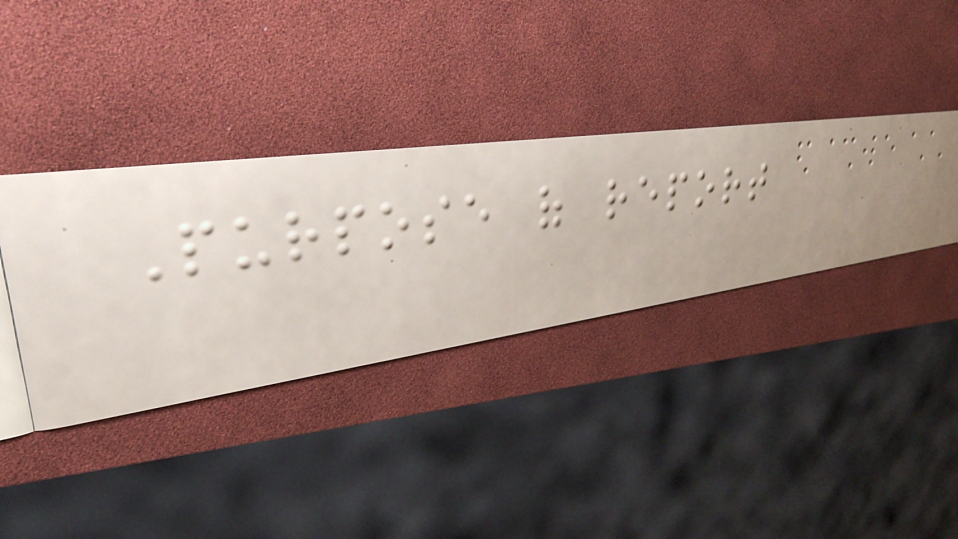Purpose of report
